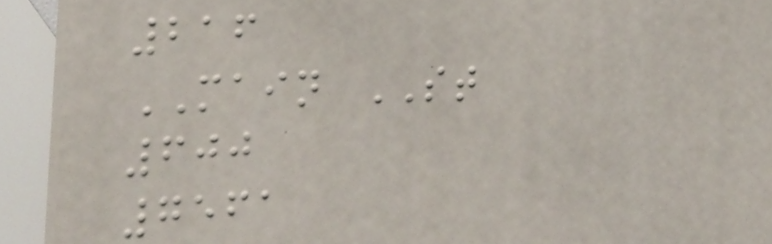216
MAIN ST
600
7561
